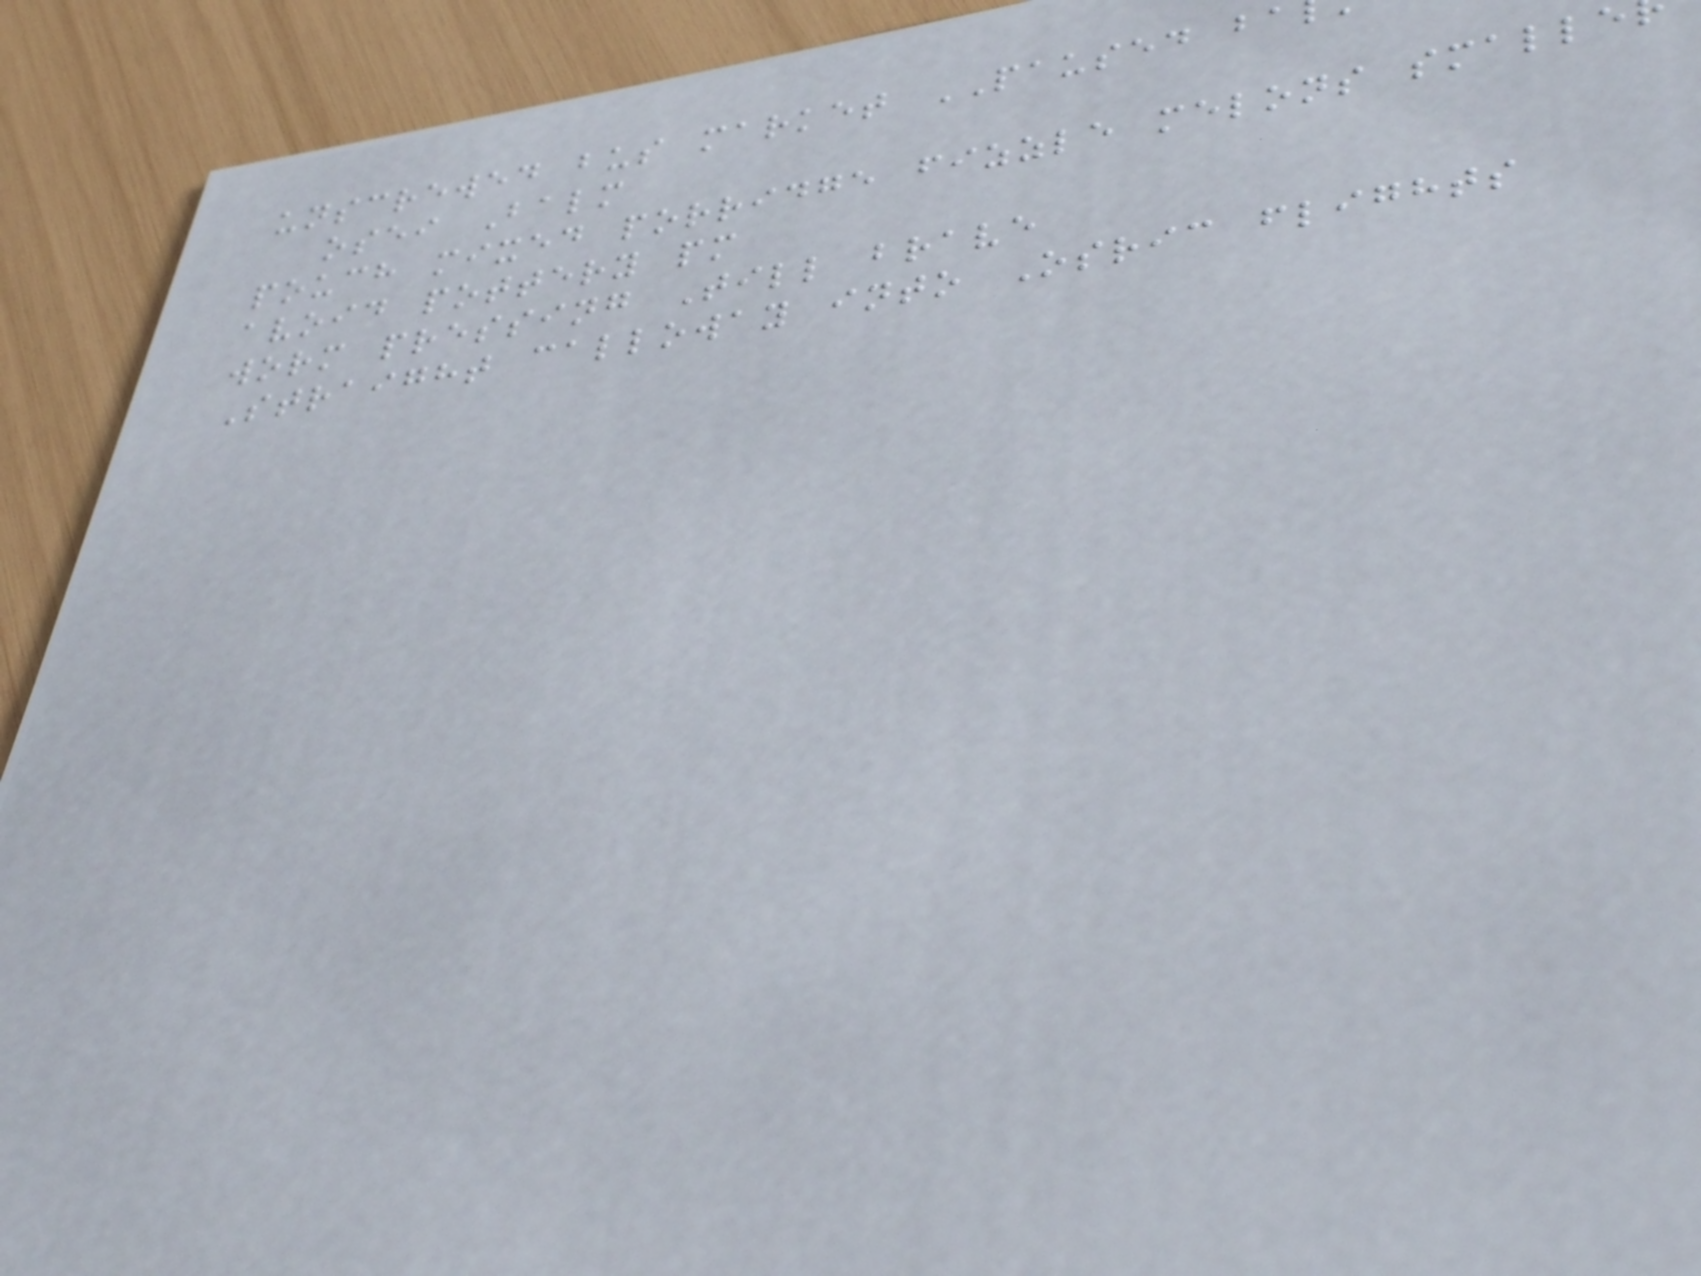unscrewed bus market PAUSED ba
osei Balm
pouch mixed porridge fizzle melons smalle
avoid pottery pm
worm pressing Till brave
Straight calloway into Osric flights
